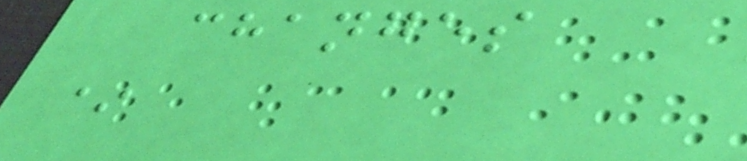changes
*
